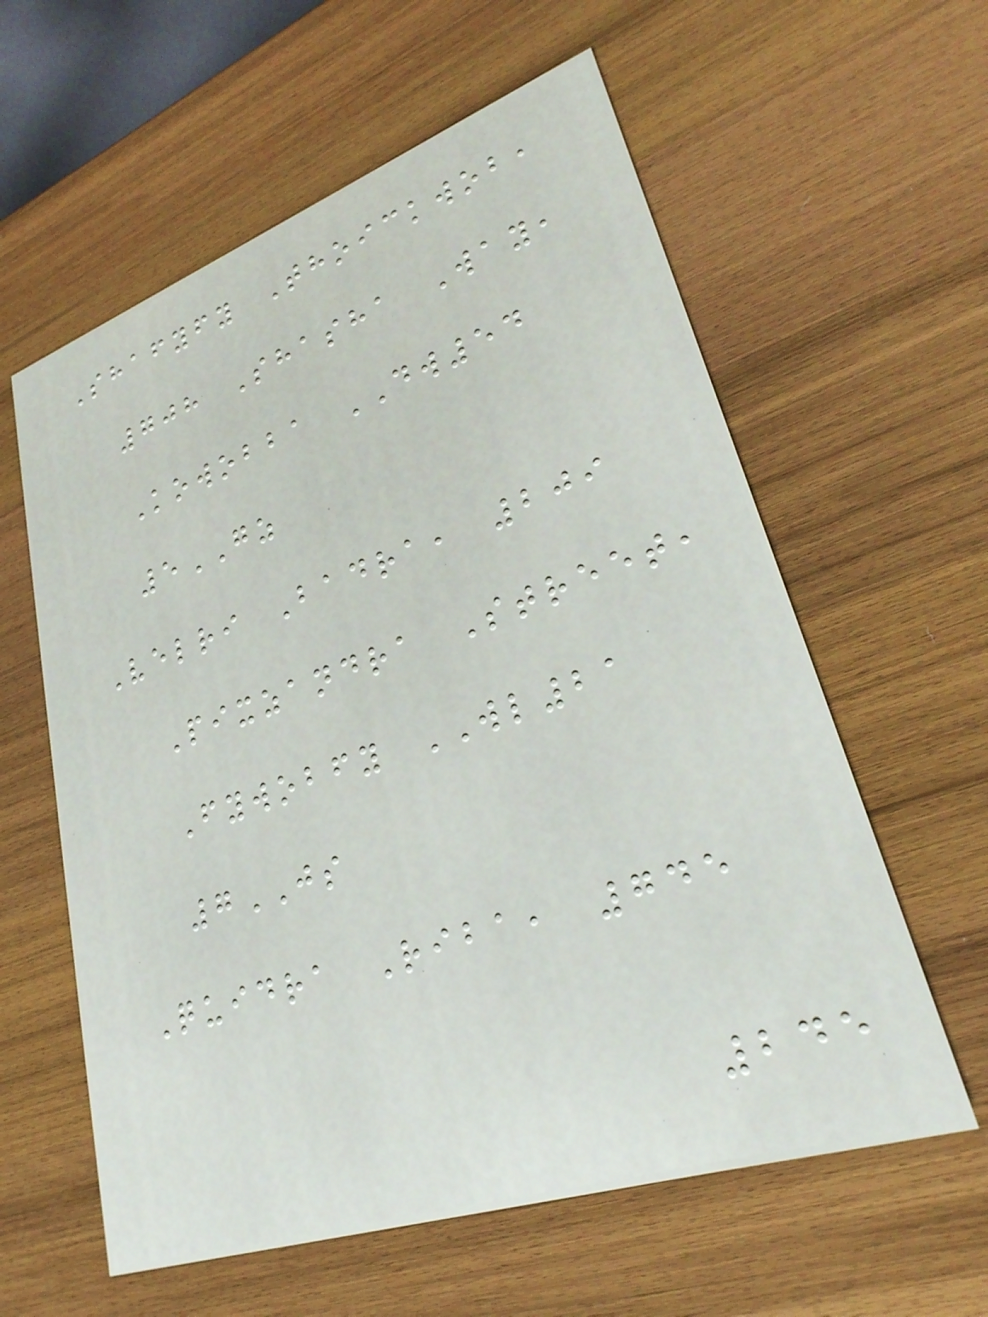Shafyfy Thoickwob,
708 Shasha Way,
Kowobba DW54
5GZ
Velri Badra, 209
Pixzandra Street,
Fywobfy WL21
7JS
Quidra Riba, 745
245
